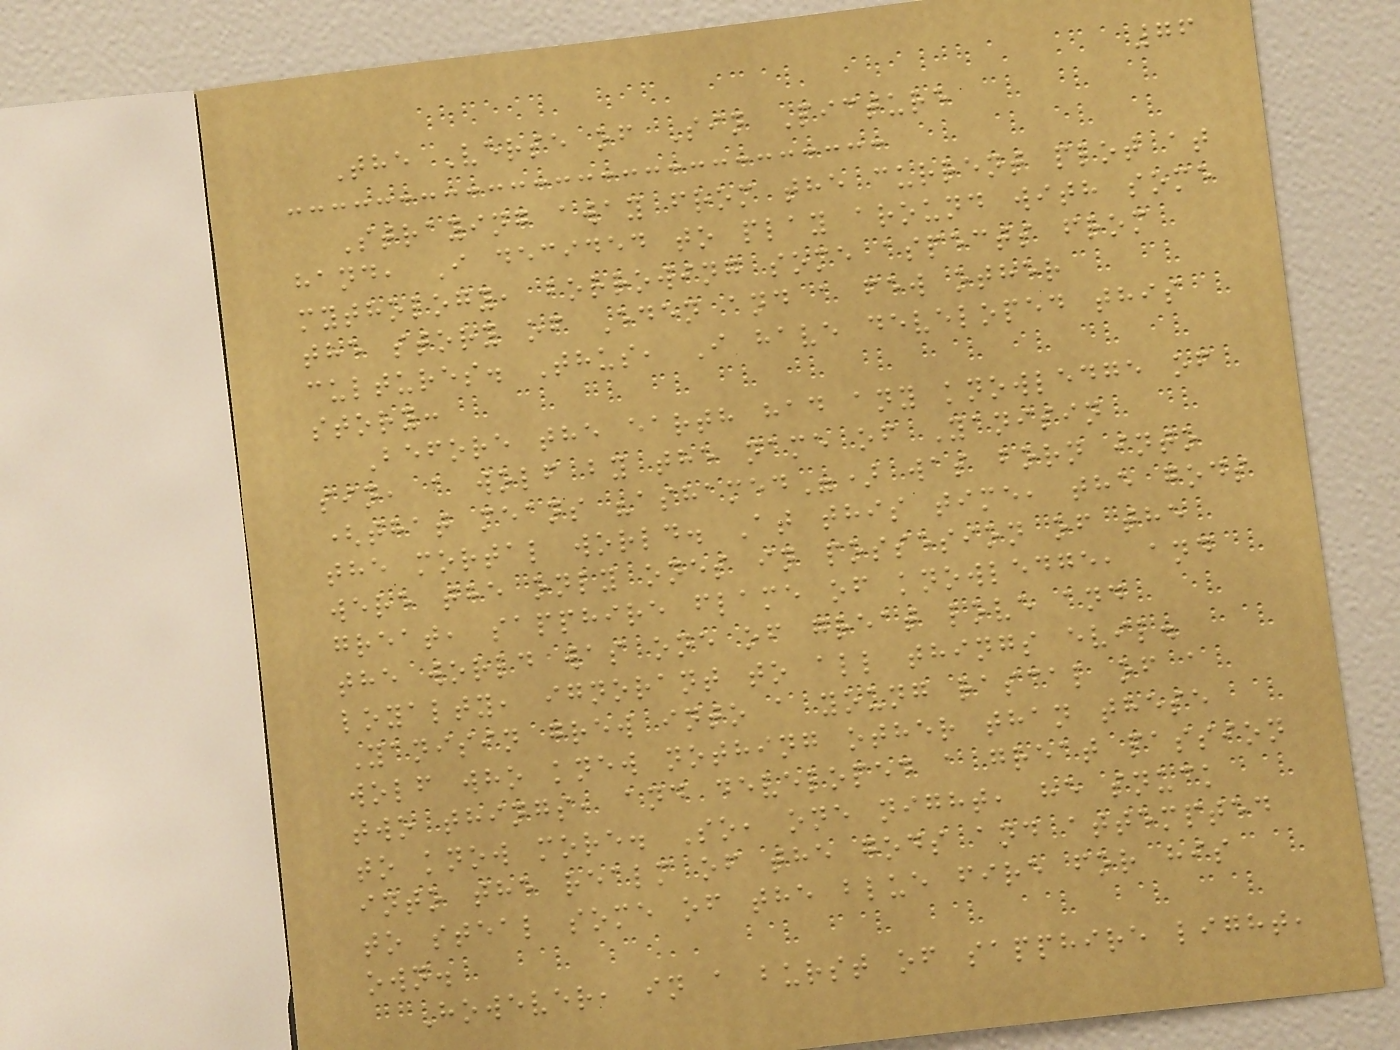76
The Verse of Sin Picture
Straying away from the current plot at
hand, I decided to play around with some
mythology, borrowing some aspects from
the story of Eden and a few other
cultures. Thus, I have developed this
story:
Before the earth had any knowledge of
sin, a wolf by the name of Yanisin
(that means "ashamed") was born into
the mortal world. At this time, the gods
were the only ones in possesion of the
great, sapphire flame of knowledge, and
the world was one of great love and
loyalty, ignorant to all things evil.
Yanisin grew into a young rascal of a
wolf who knew nothing other than these
two things, and developed a great passion
to know more. So, one night, he snuck
into the realm of the gods and attempted
to steal some of the blue fire for his
own.
However, in a burst of sapphire light,
